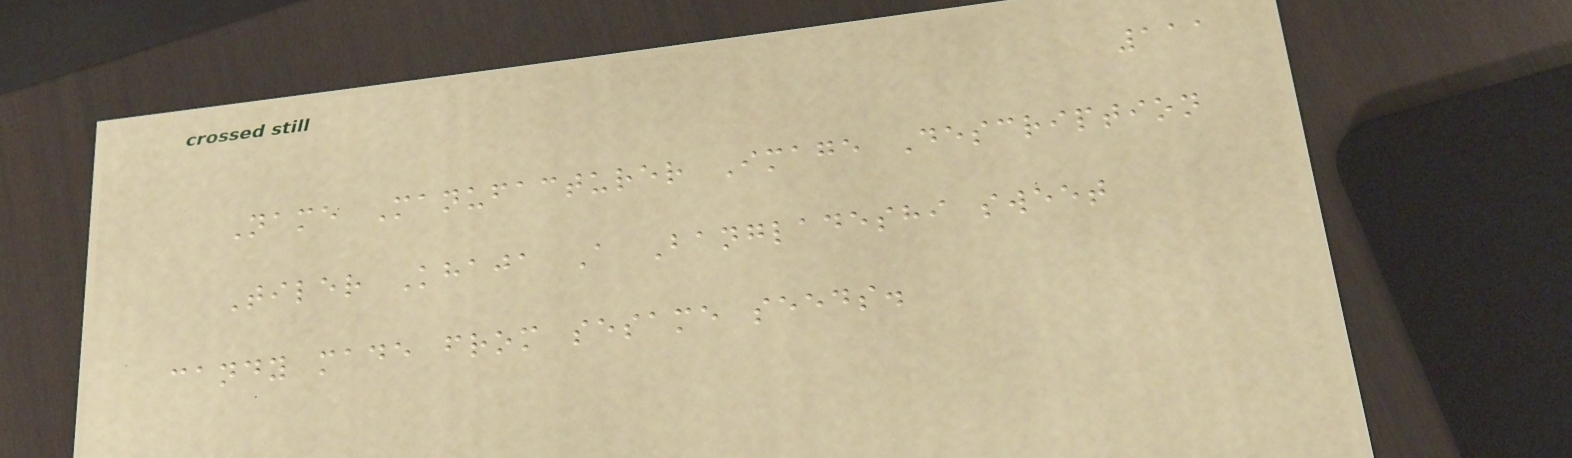111
Name Manufacturer Image Description
Tiler Khaja A Bangladeshi sweet
candy made from sesame seeds.
